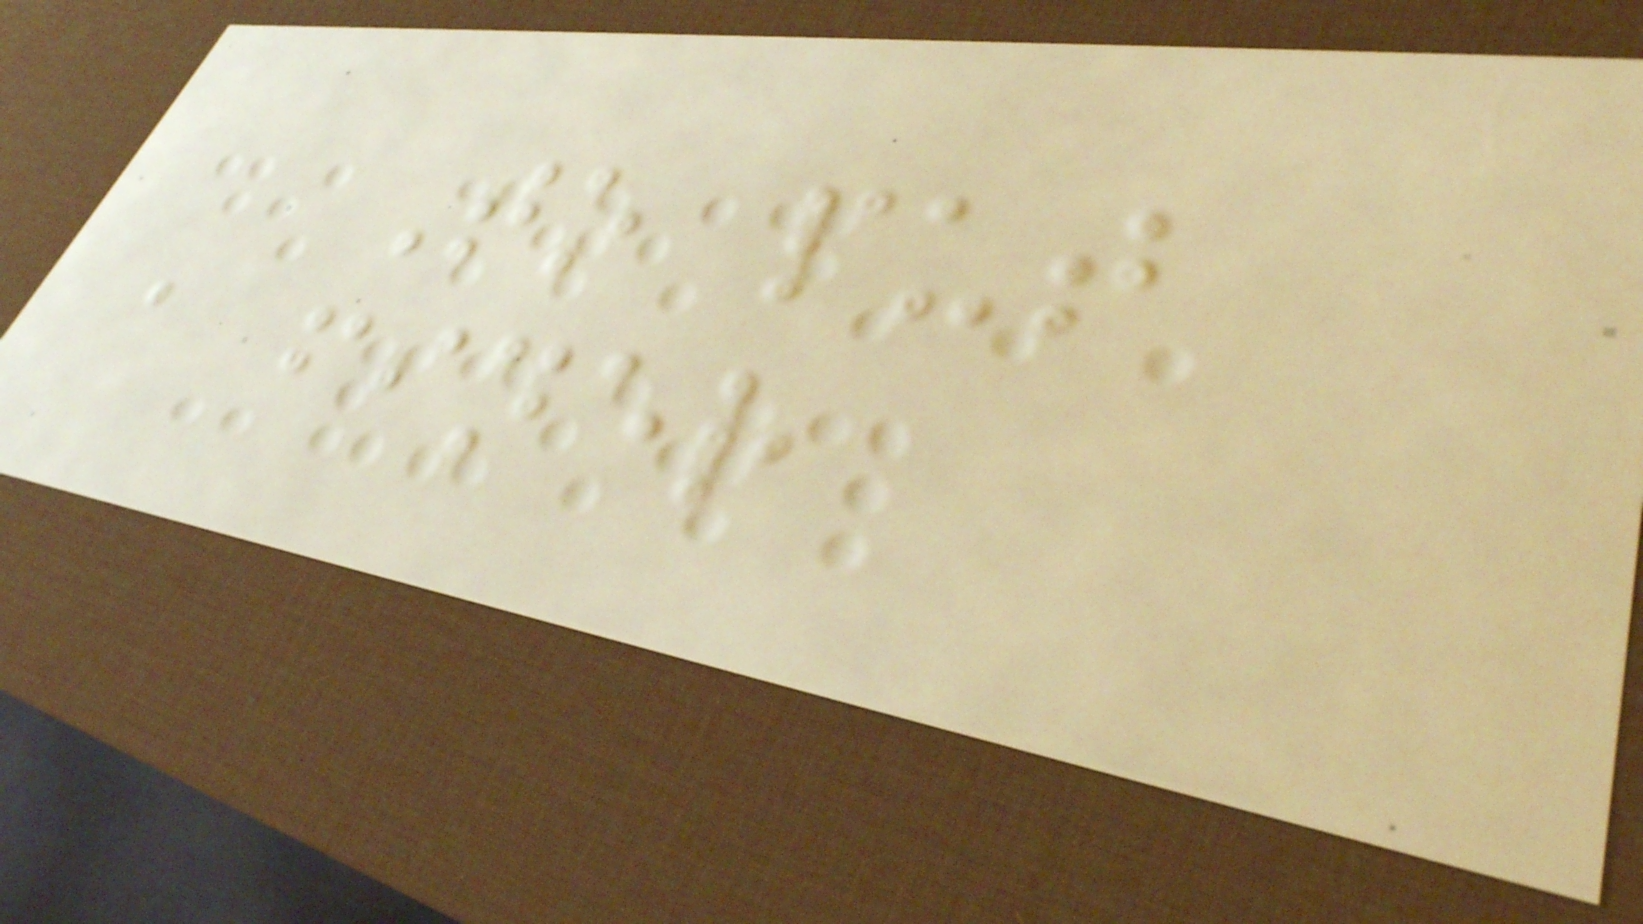To put
a finer
